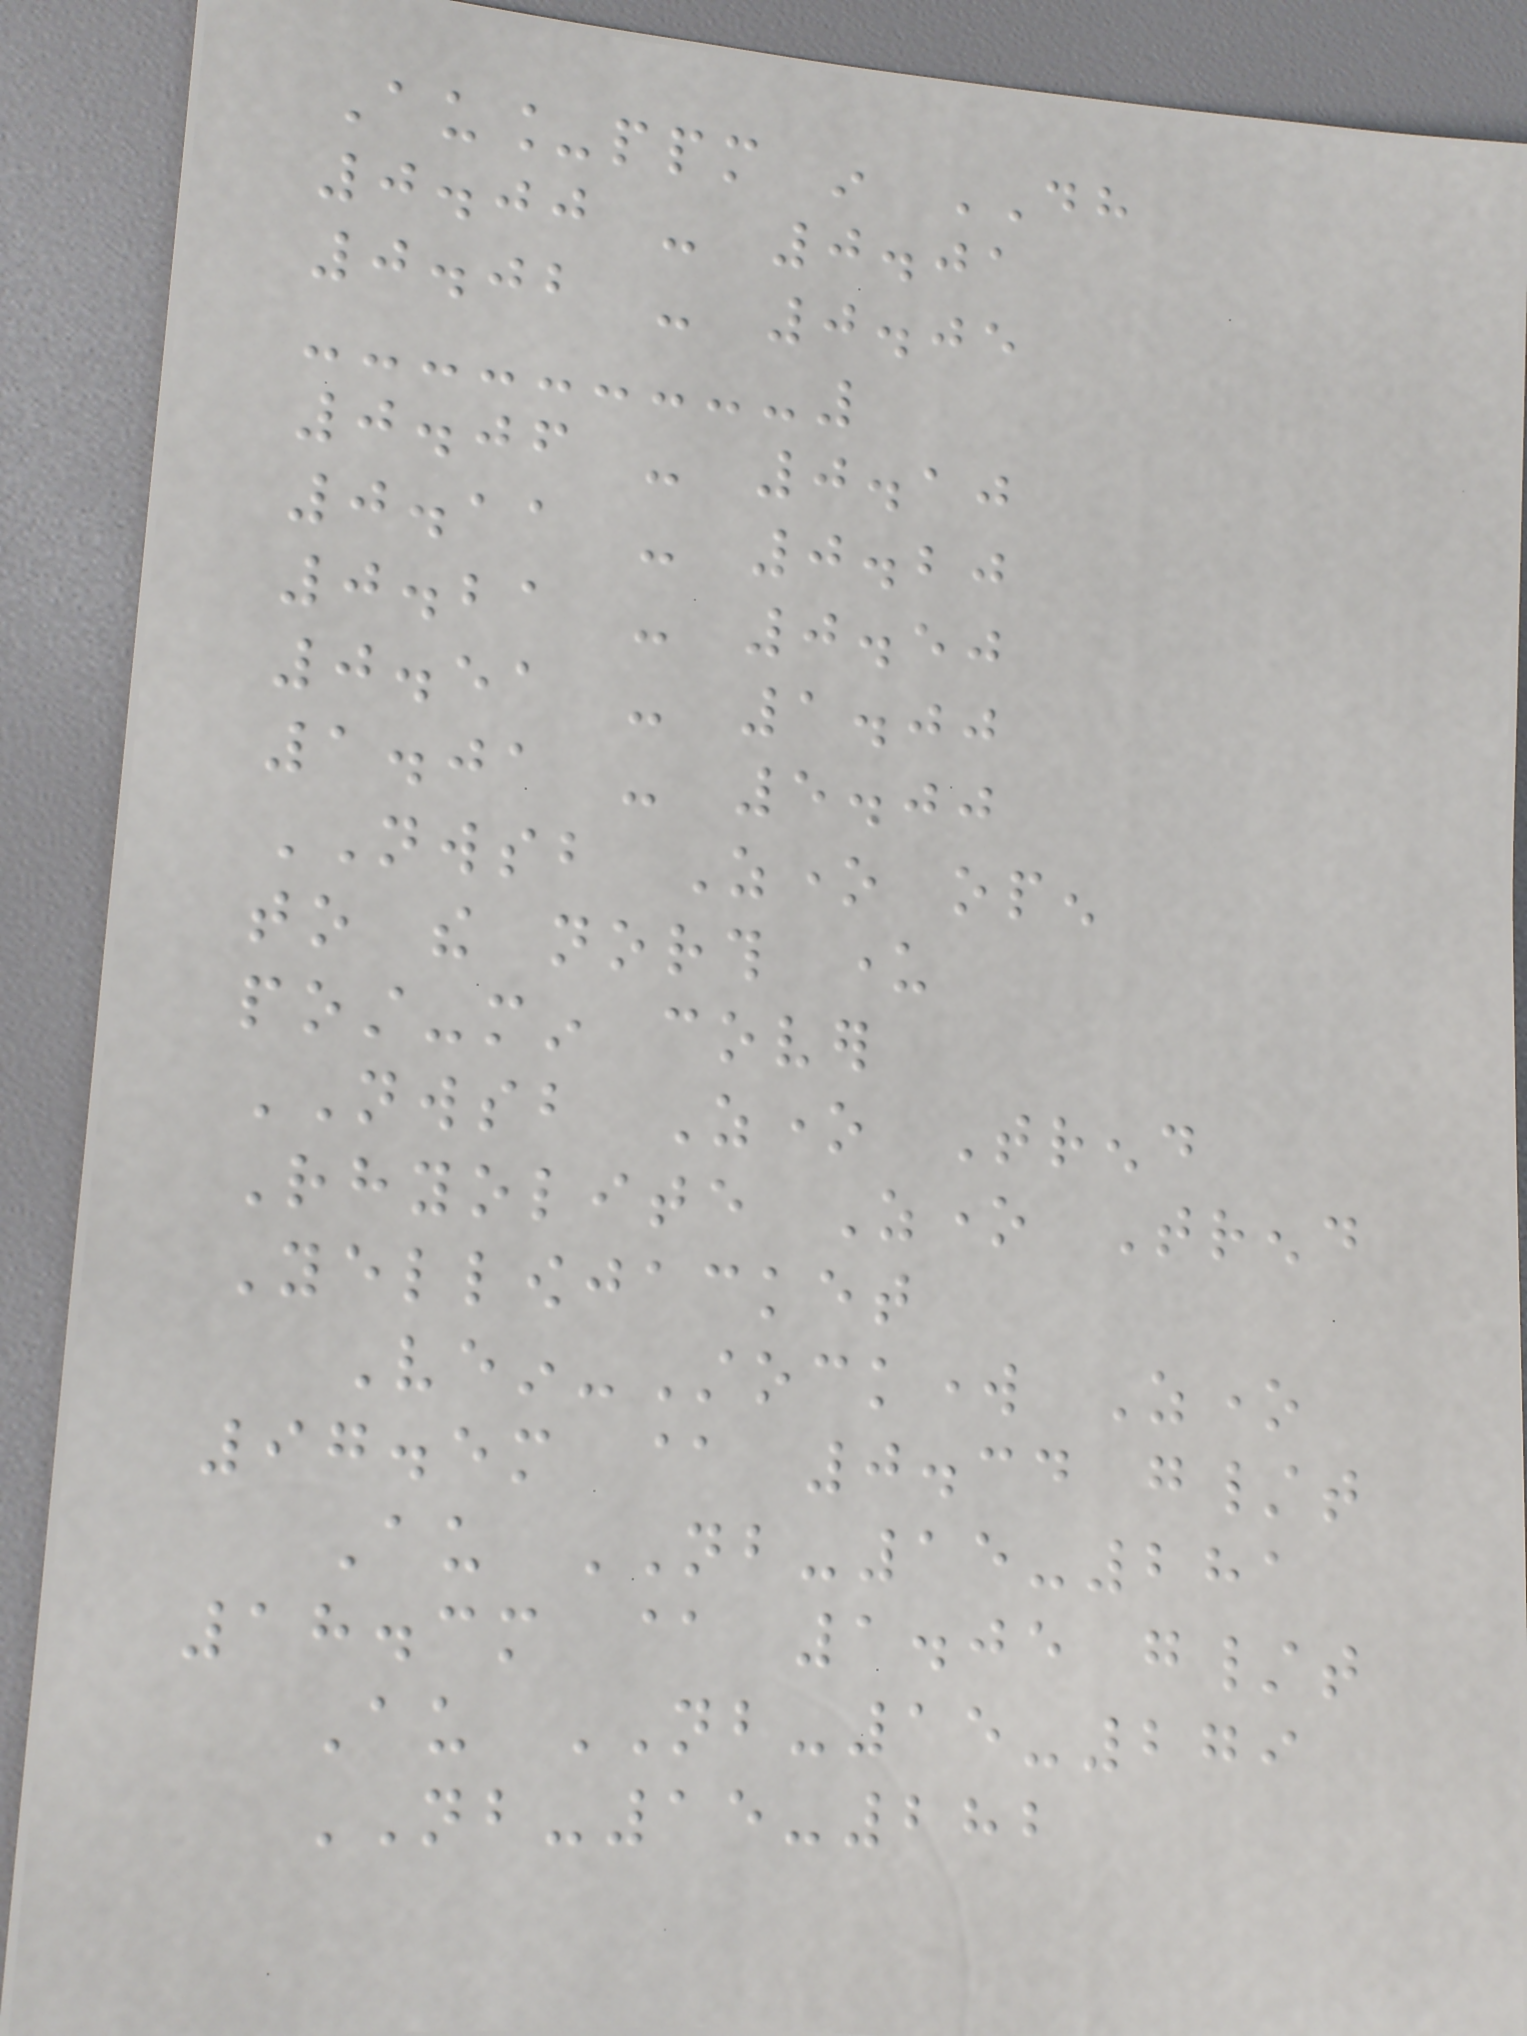Au_ppm in DH
0.00 - 0.01
0.02 - 0.05
0.06 - 0.10
0.11 - 0.20
0.21 - 0.50
0.51 - 1.00
1.01 - 5.00
NWSB Zone open
to the north under
post-min cover
NWSB Zone Trend
Rhyolite Zone Trend
Yellowjacket
Vein-Stockwork Zone
97.5m @ 0.34 g/t
Au NB-15-281
18.3m @ 1.05 g/t
Au NB-15-279
NB-15-282
